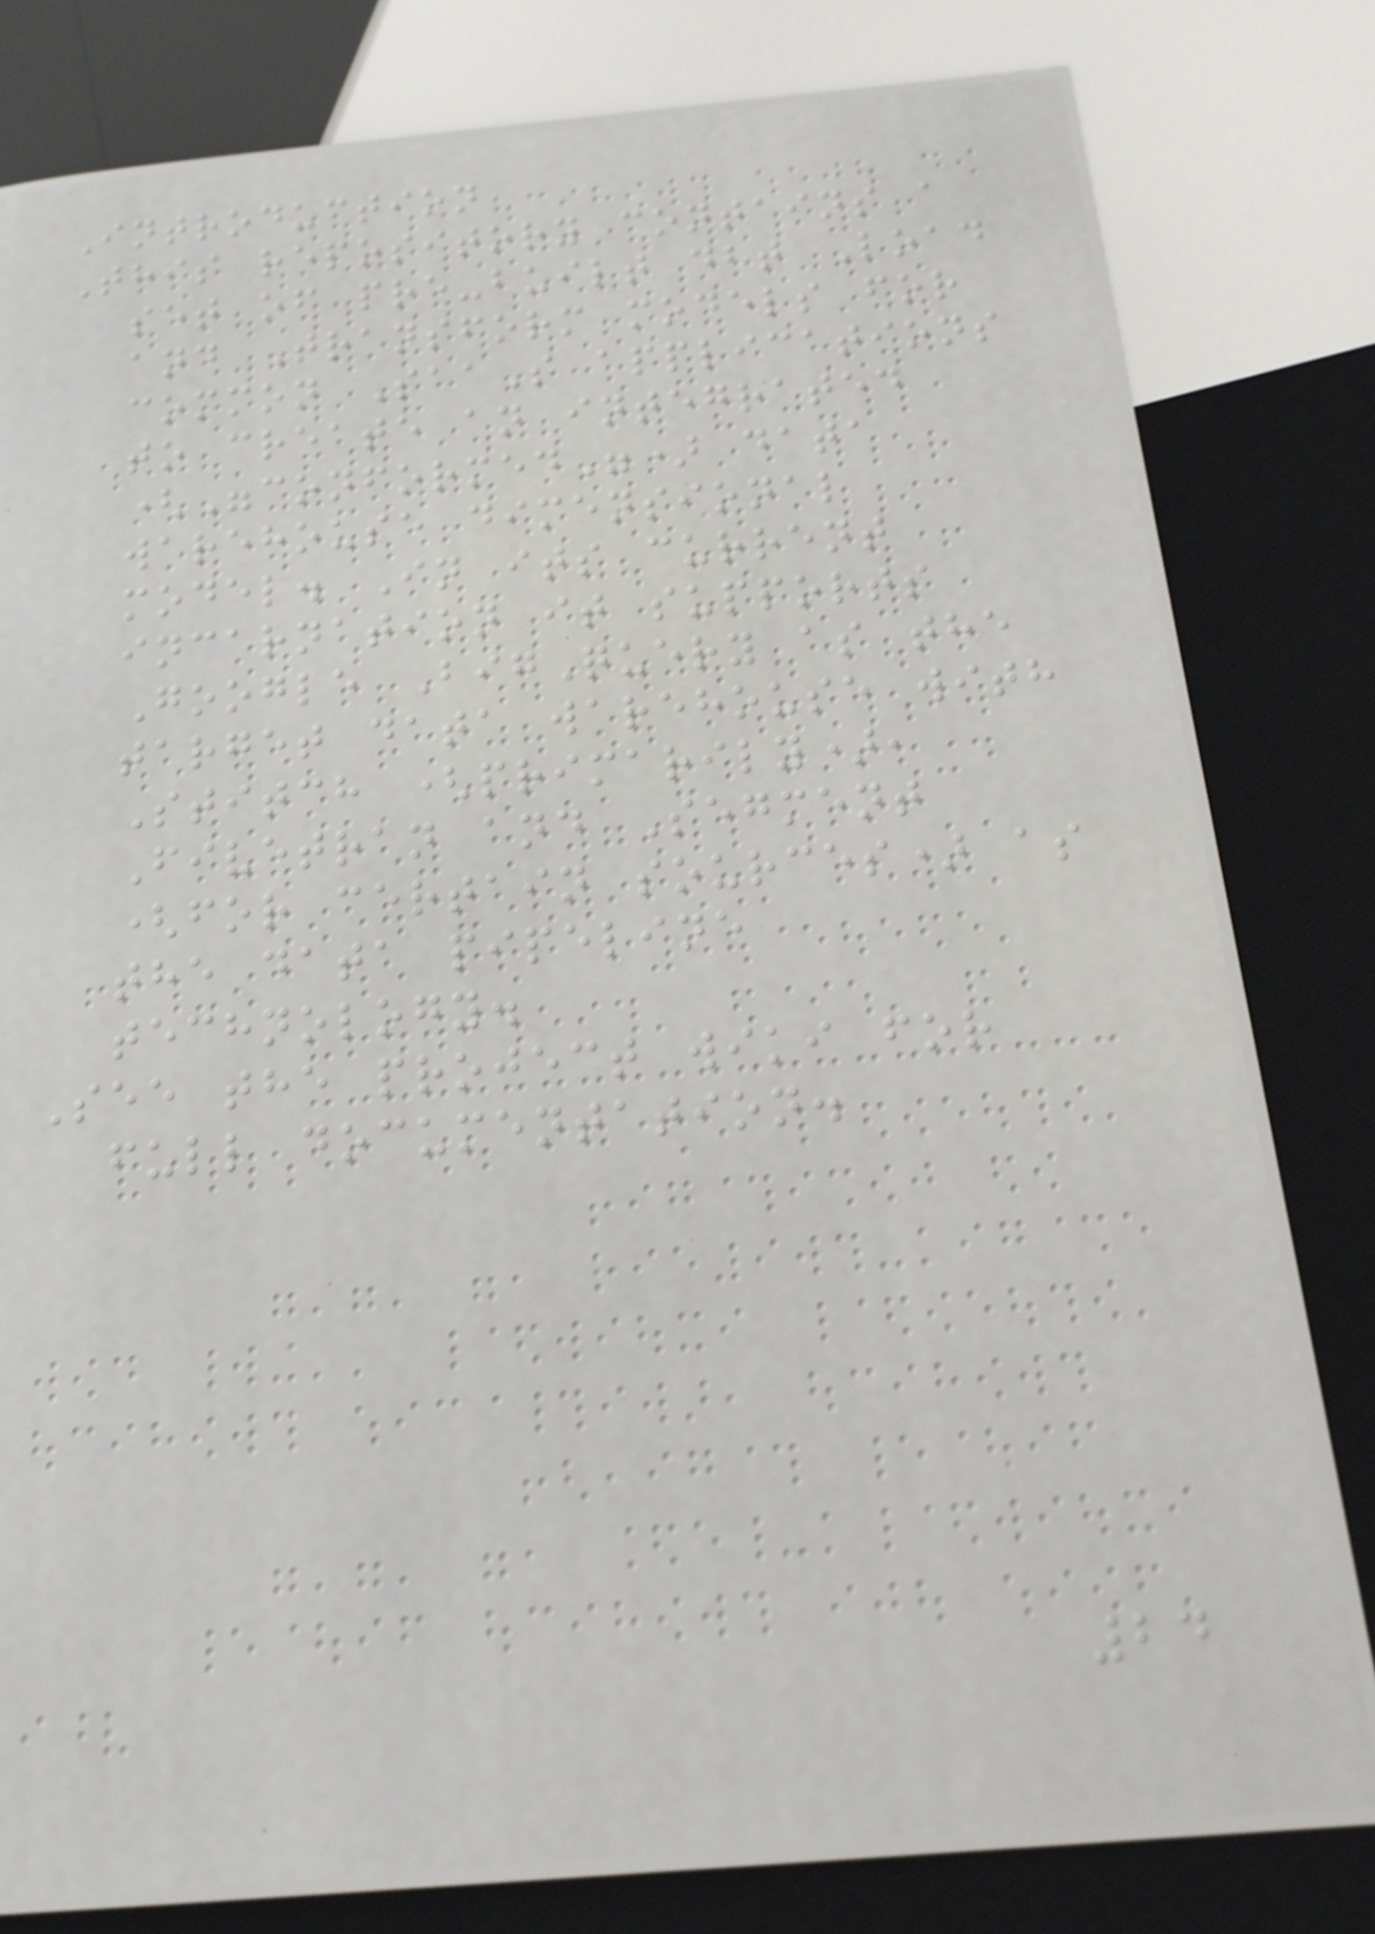Introduction
This repository contains a
set of pre-built dbt Load
and Transform models for
common SaaS applications
to create an integrated
("conformed") data
warehouse dimensional
model. In its current
incarnation it supports
Google BigQuery as the
target data warehouse with
Stitch (primarily),
Fivetran and Segment
(for certain sources) as
the data pipeline
technology.
See the project wiki for
full documentation.
24
